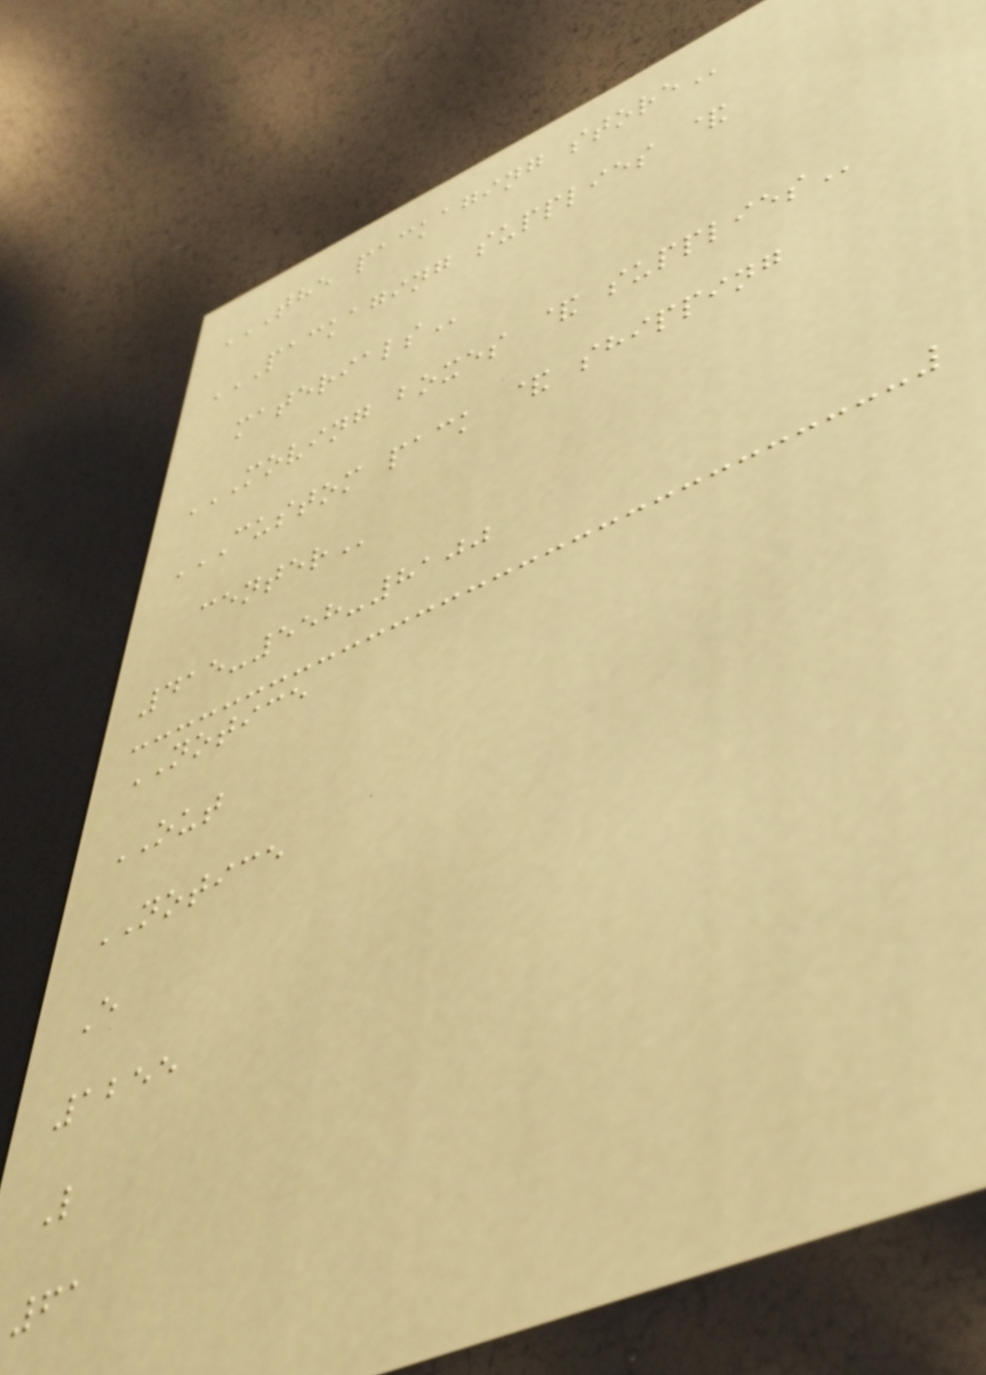THE PACKAGING STORE
PACKAGING SUPPLIES &
MATERIALS
MOVING BOXES & SUPPLIES
CUSTOM PACK & SHIPPING
CENTER
415-558-8100
NOTICE
OUT
NOTICE
E
1255
L
61
